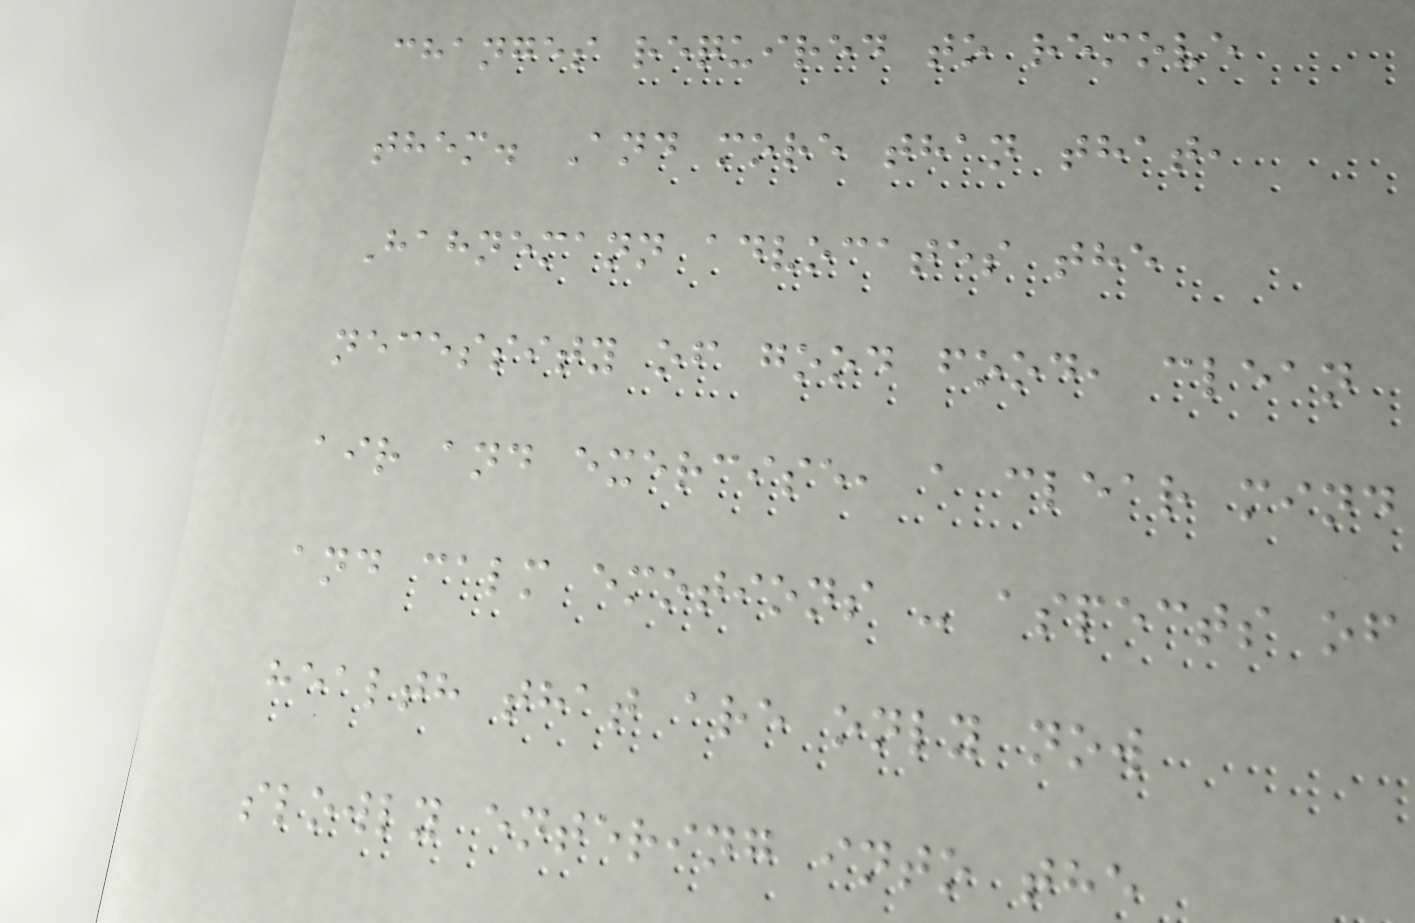changes required to remove
them. And more than that,
Hahnemann advocates the
necessity of good food, clean
air and exercise, a clear mind
and calm emotions - aspects of
health that are only now
slowly entering into the
